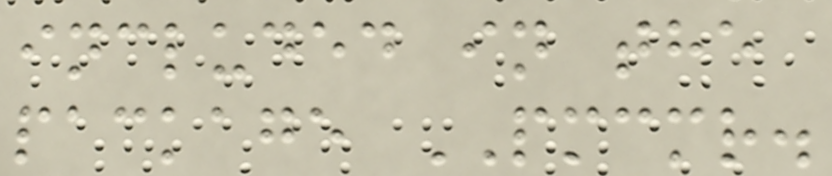included in the
package PMCMR.
